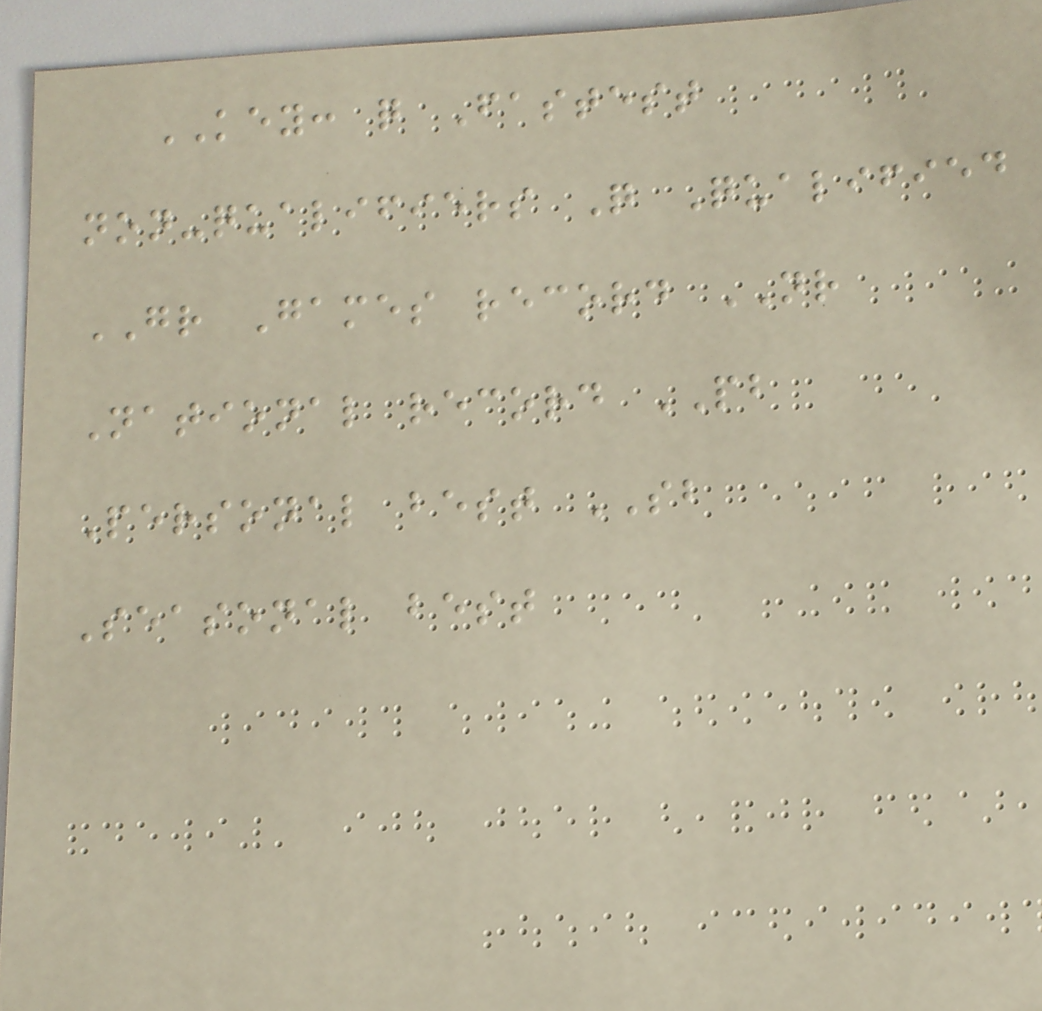KEY: q Fastest
non-qualifiers Q Qualified
GR Games record NR
National record PB
Personal best SB
Seasonal best
